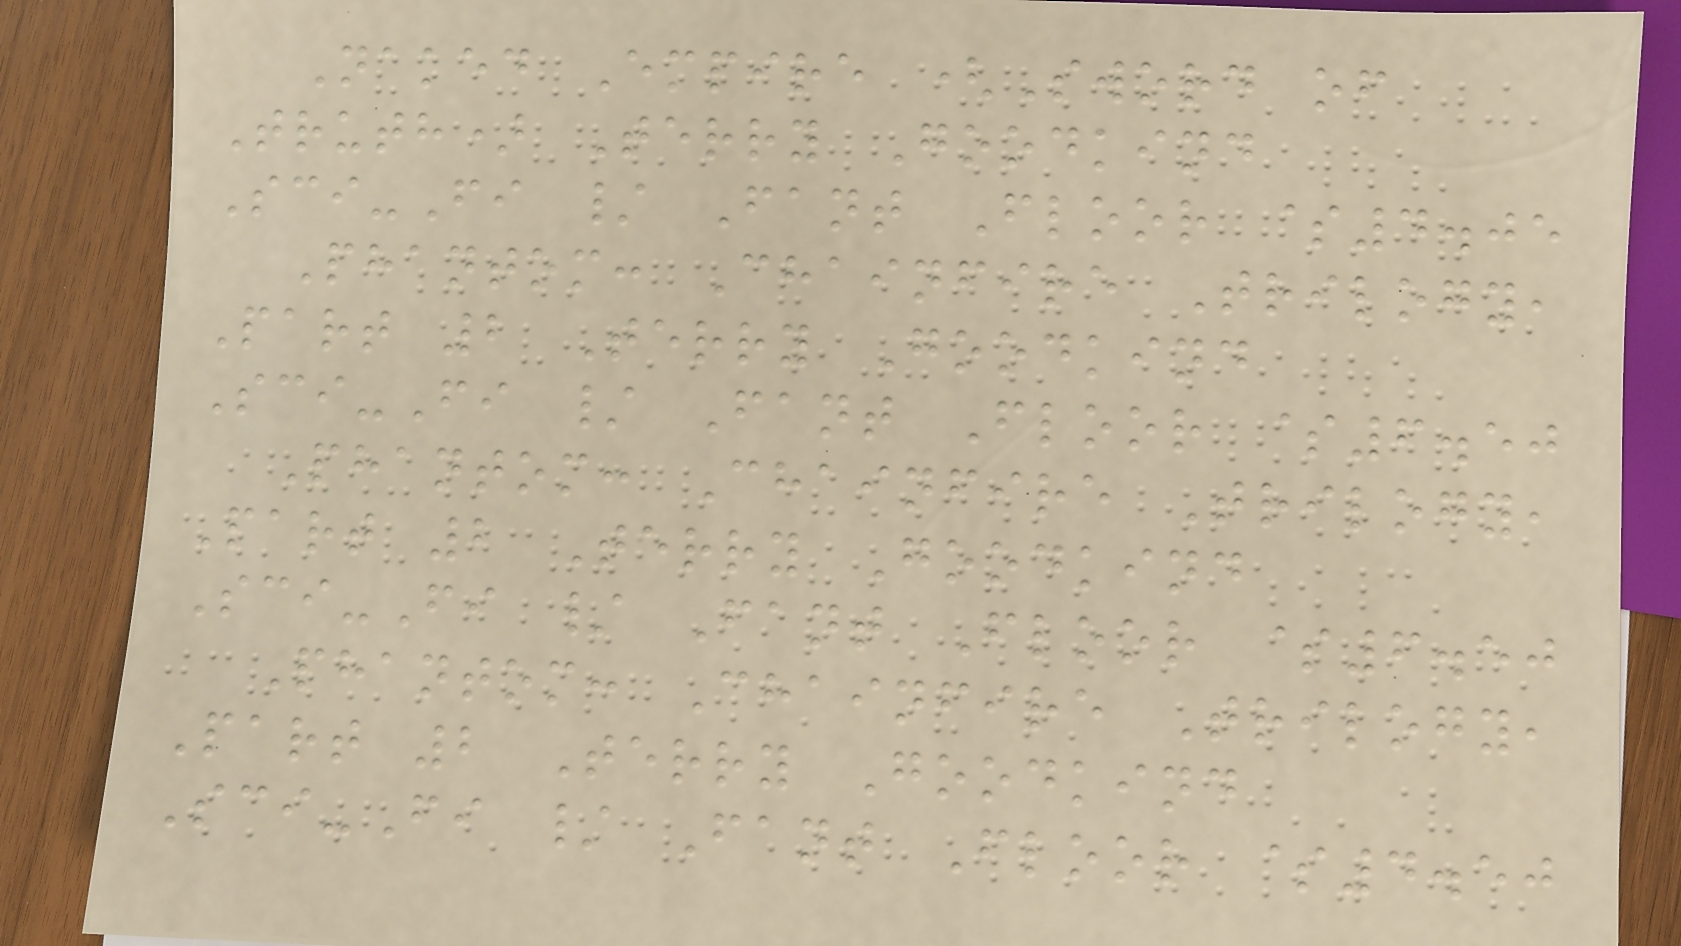Naked Empire (Sword of
Truth) Terry Goodkind
Sci-Fi / Fant Floor $4.05
Phantom: Chainfire Trilogy,
Part 2 Terry Goodkind
Sci-Fi / Fant Floor $6.50
Phantom: Chainfire Trilogy,
Part 2 Terry Goodkind
Sci-Fi / Fant Floor $6.50
Phantom: Chainfire Trilogy,
Part 2 Terry Goodkind
Sci-Fi / Fant Floor $4.50
